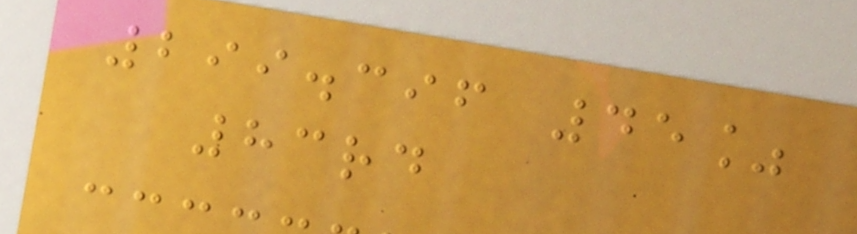299.396 45%
83rd
